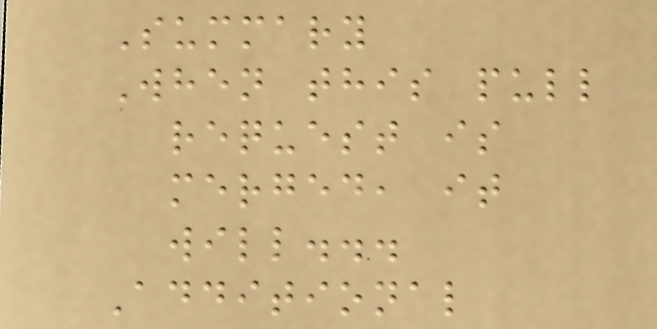Summary
When this pull
request is
merged, it
will...
Additional
